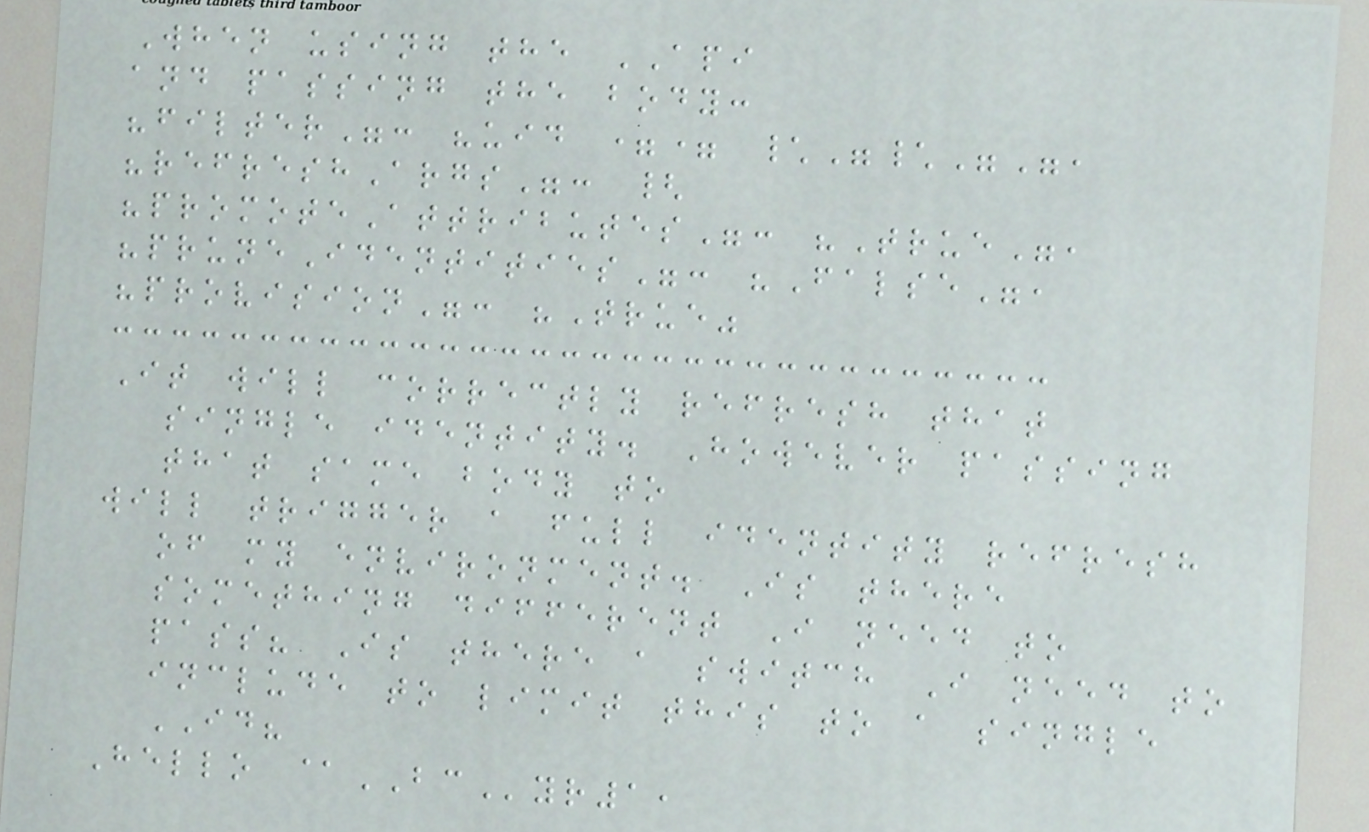When using the API
and passing the body:
"filter": "uid == \"\"",
"refreshArgs": {
"promoteAttributes": "True",
"pruneIdentities": "False",
"provision": "True"
It will correctly refresh that
single identity. However passing
that same body to
will trigger a full identity refresh
of my environment. Is there
something different I need to
pass? Is there a switch I need to
include to limit this to a single
ID?
Hello @BCyr1,
